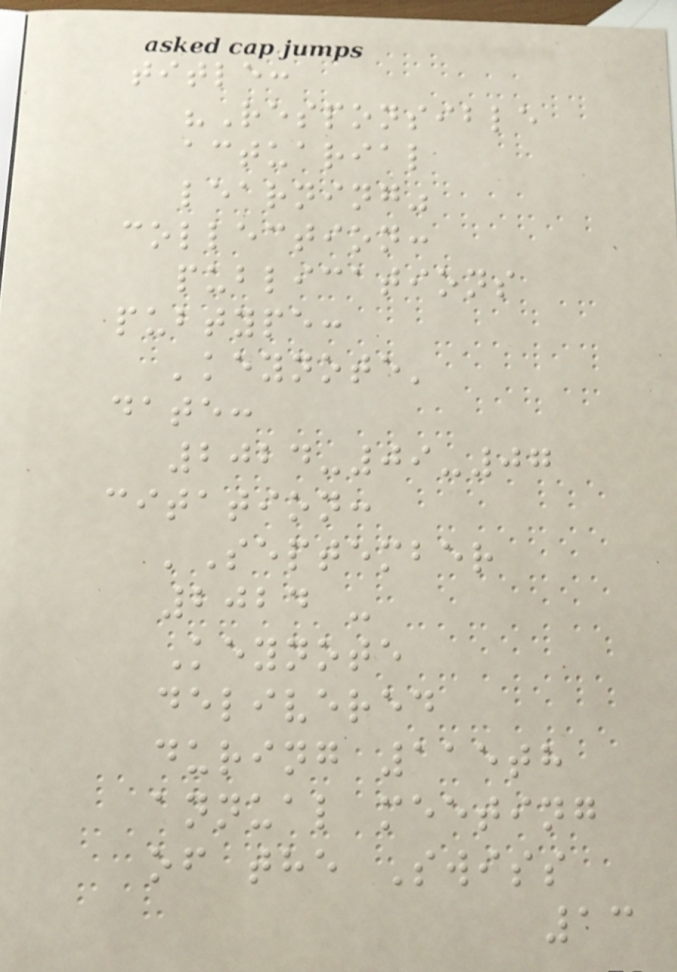title:
"Responsible
actuarial
learning"
collection:
publications
pubtype:
'keynote'
date:
2024-09-07
citation:
'September
2024 -
Keynote
delivered
during 115th
annual meeting
of the Swiss
13
